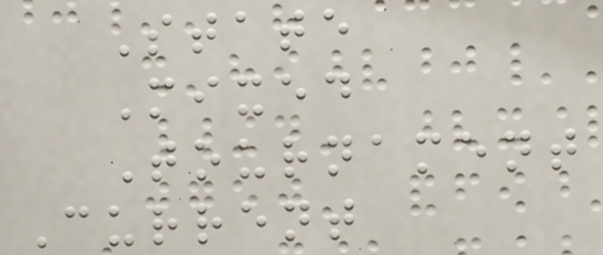State
Mixed
Tournament
Current
